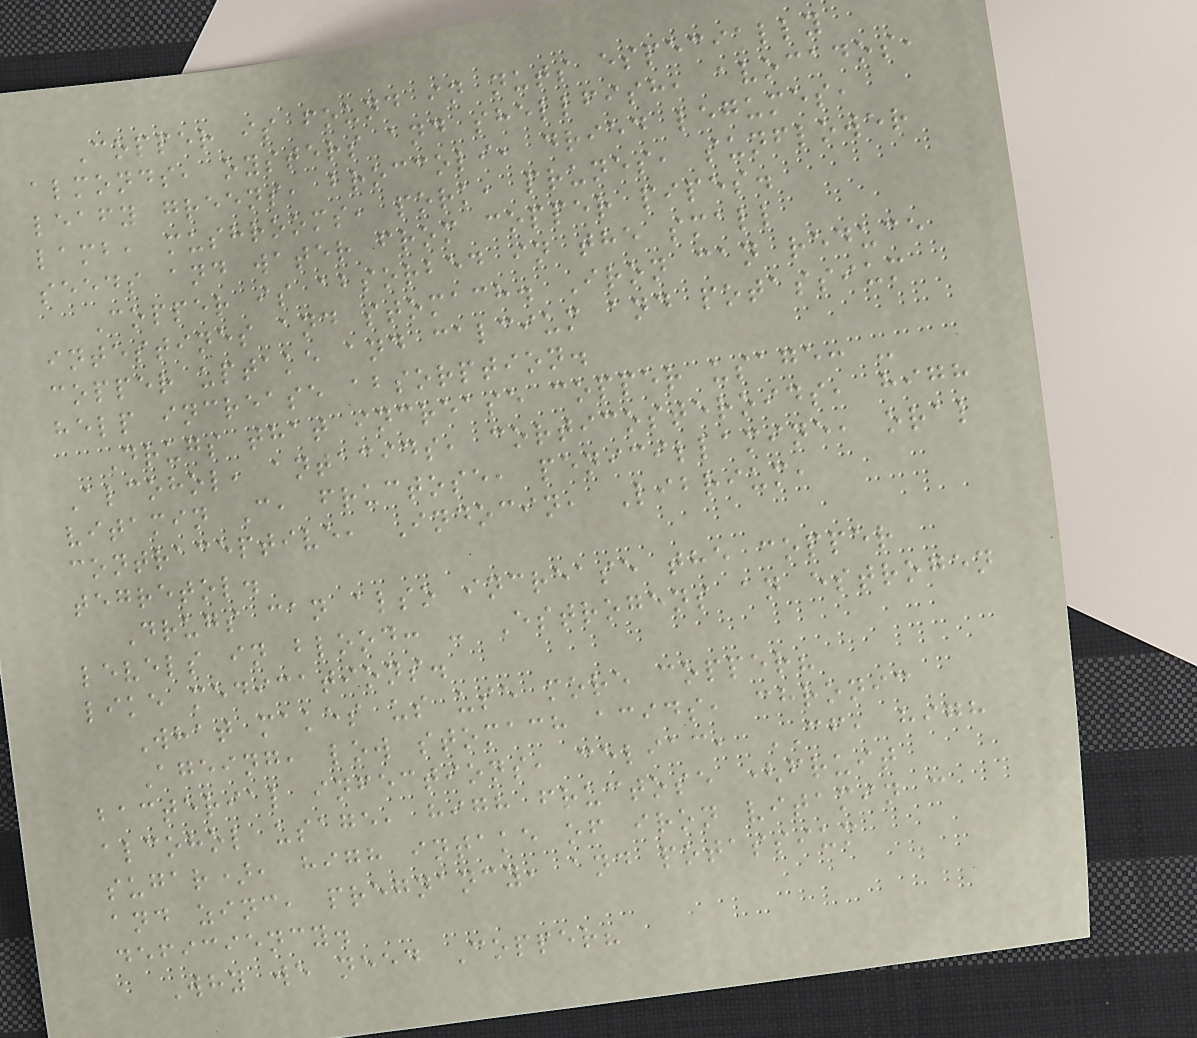Copper is found in nuts especially
almonds, oysters and shellfish, avocados,
leafy greens, broccoli, dried legumes,
lamb, mushrooms, pork, prunes, sunflower
seeds and water from copper pipes.
Copper is absorbed in the small
intestines and stomach. Iron can reduce
copper uptake and calcium and potassium
help increase absorption.
Drugs that increase copper usage: -
Alcohol, antacids, corticosteroids, high
vitamin C, fructose, penicillamine, oral
contraceptive, Indocin, Librium,
tegretol.
Drugs can also increase the copper
levels in blood: - Estrogens an estrogen
like medications.
What makes us use more copper?
Ageing, low stomach acids, chronic
bacterial infections, celiac, CF, high
alcohol usage, high fructose (fruit
sugar), high intake of iron vitamin c
and zinc, pregnancy, and potassium
deficiency.
Why we need Copper?
